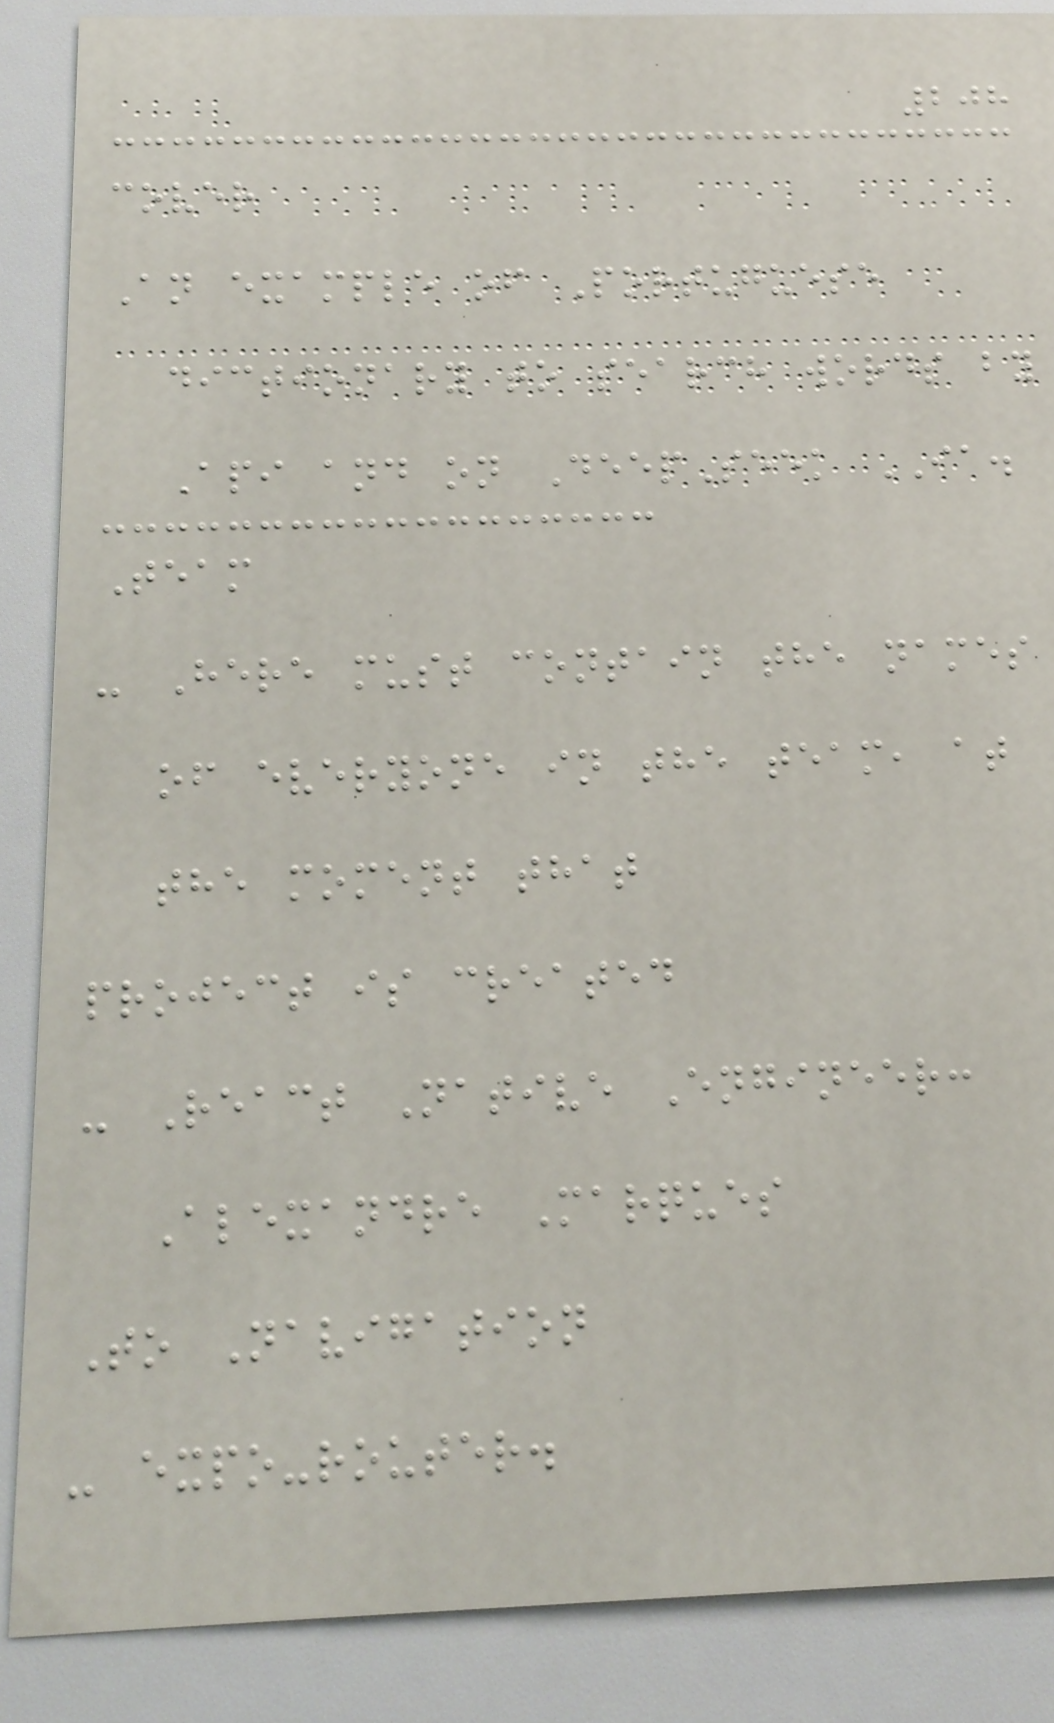208
cover
An example of Portuguese
dictionary to search words by
Api and on DeepSeek IA.
Team
- Here must contain the names
of everyone in the team, at
the moment that
project is created
- React Native Engineer:
Alexandre Marques
To Navigation
- expo-router.
